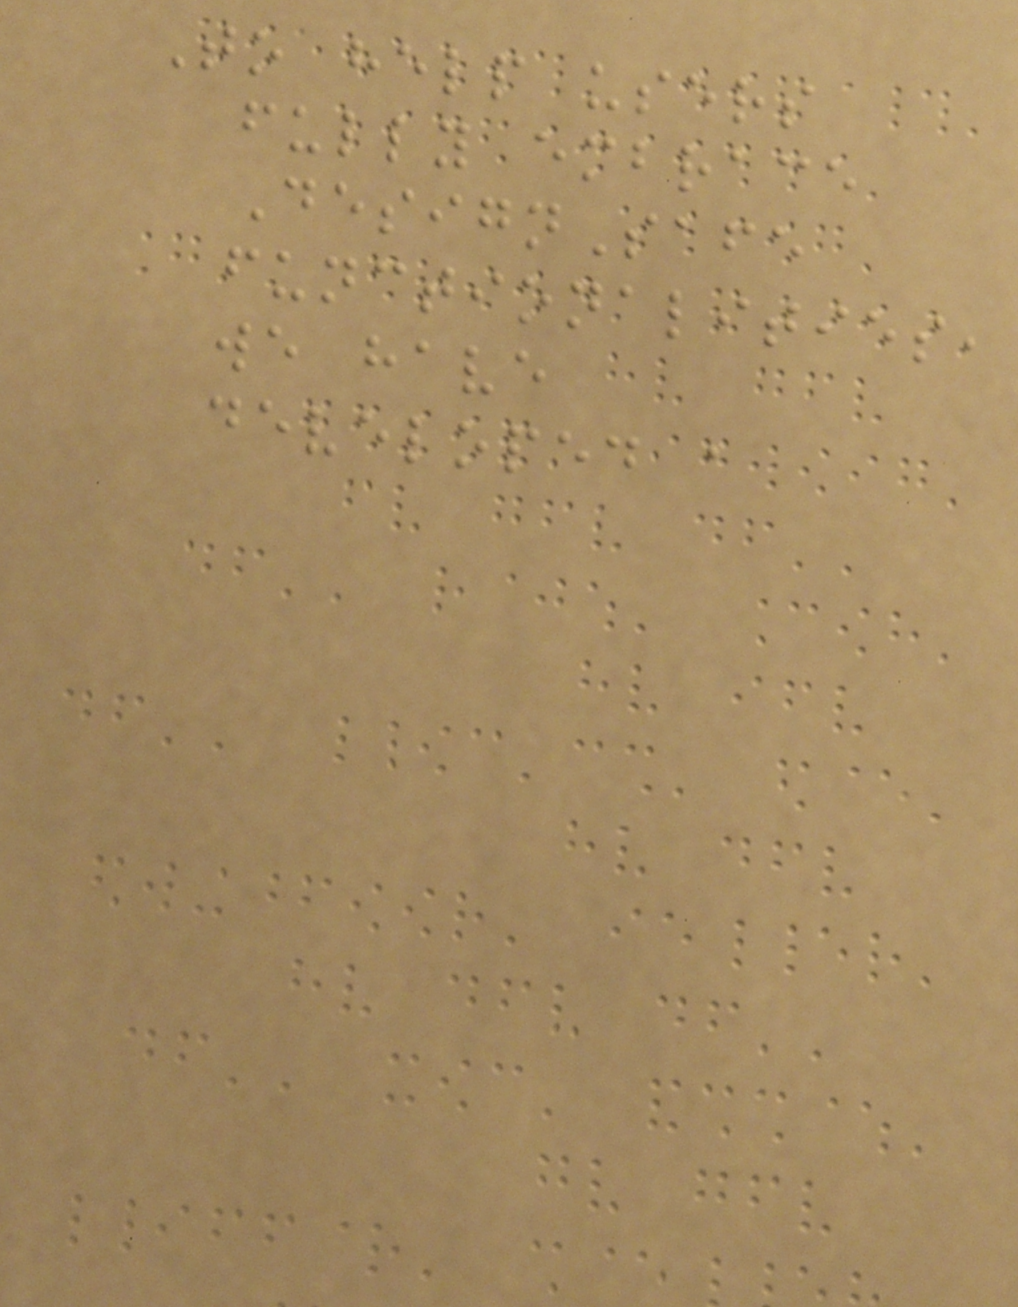To help users
fully embrace
DesignSafe
functionalities,
we have
developed a
